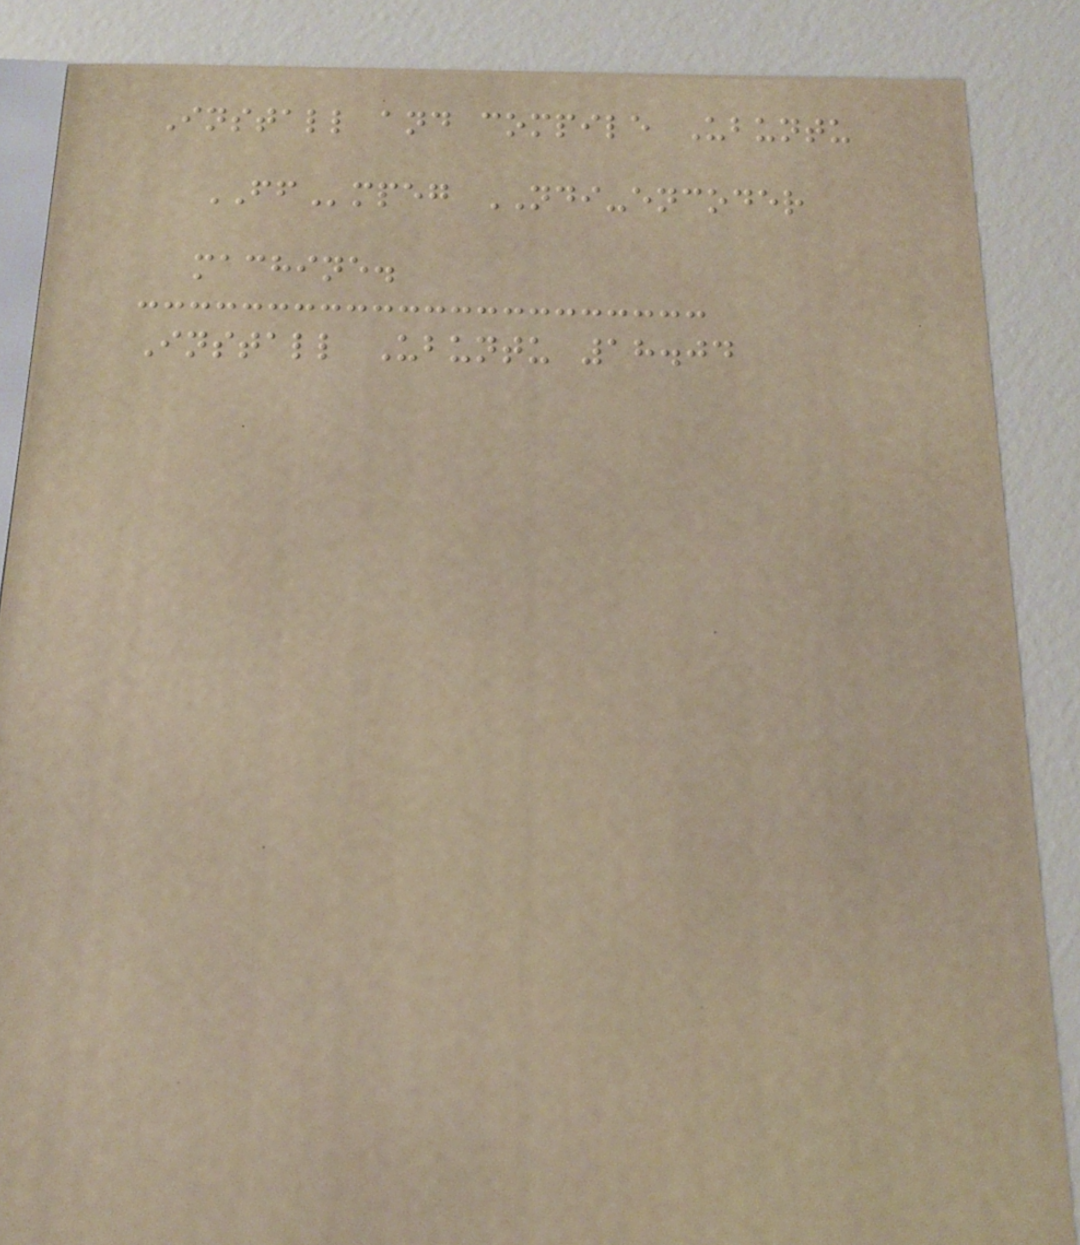Install and compile Ubuntu
FFmpeg NDI-encoder
machine.
Install Ubuntu 18.04
